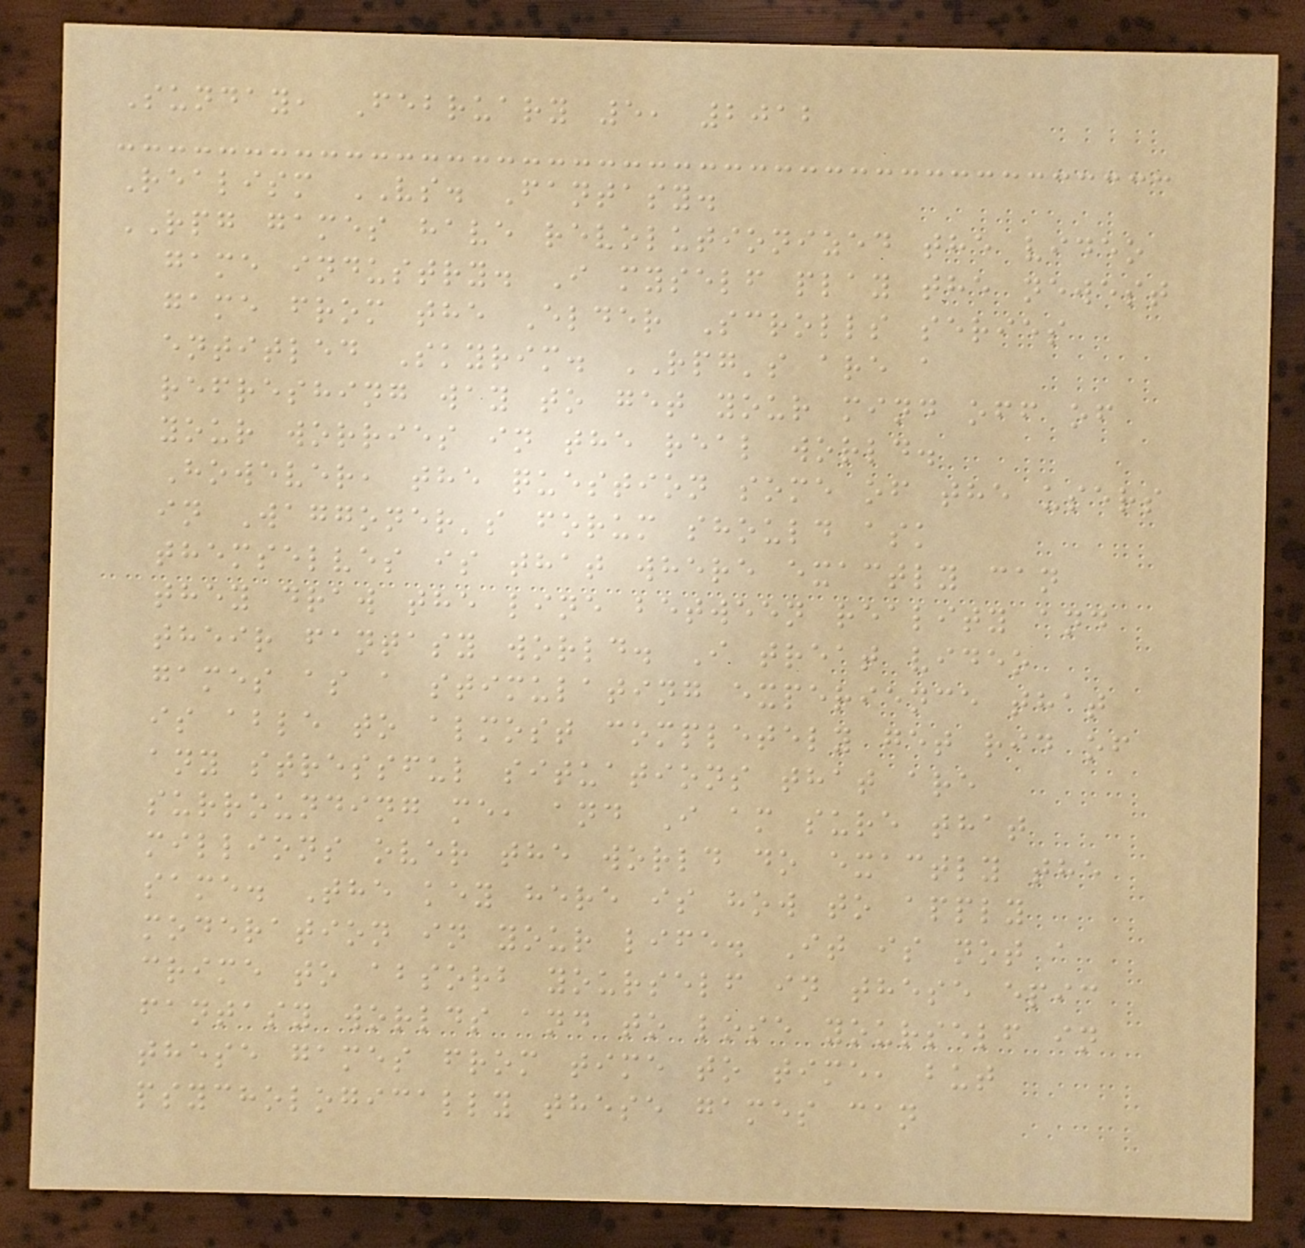Sunday, February 5, 2012
Realism VS. Fantasy.
RPG games have revolutionized the video
game industry. I myself play the newest
game from the Elder Scrolls series
entitled Skyrim. RPG's are a
refreshing way to get your mind off of
your worries in the real world.
However, the question some of the users
in Waggoner's forum should ask
themselves is that where exactly can
they draw the line between reality and
their fantasy world. I treat video
games as a stimulating experience that
is able to almost completely get rid of
any stressful situations that are
surrounding me, and I am sure that
millions over the world do exactly the
same. The key here is how to apply
moderation in your life. It is not a
crime to absorb yourself in these epic
fantasy worlds and to lose yourself in
these games from time to time, but
psychologically these games can
